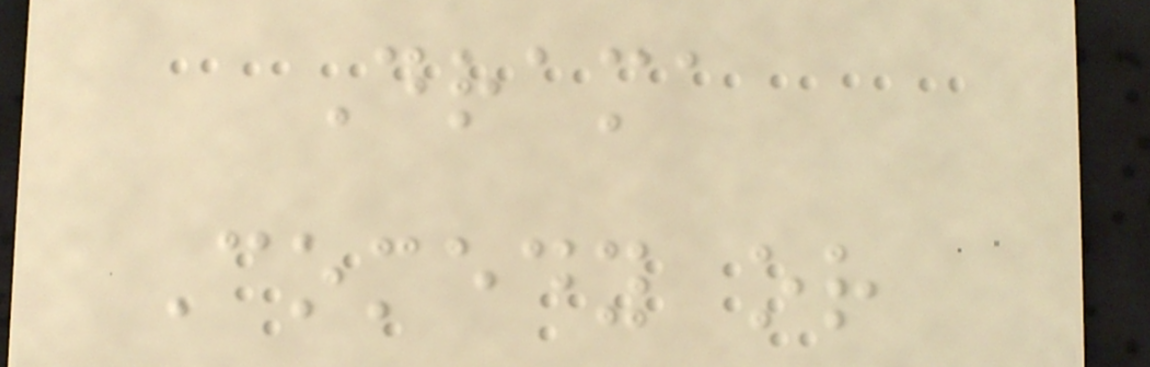Drama
Comedy or
